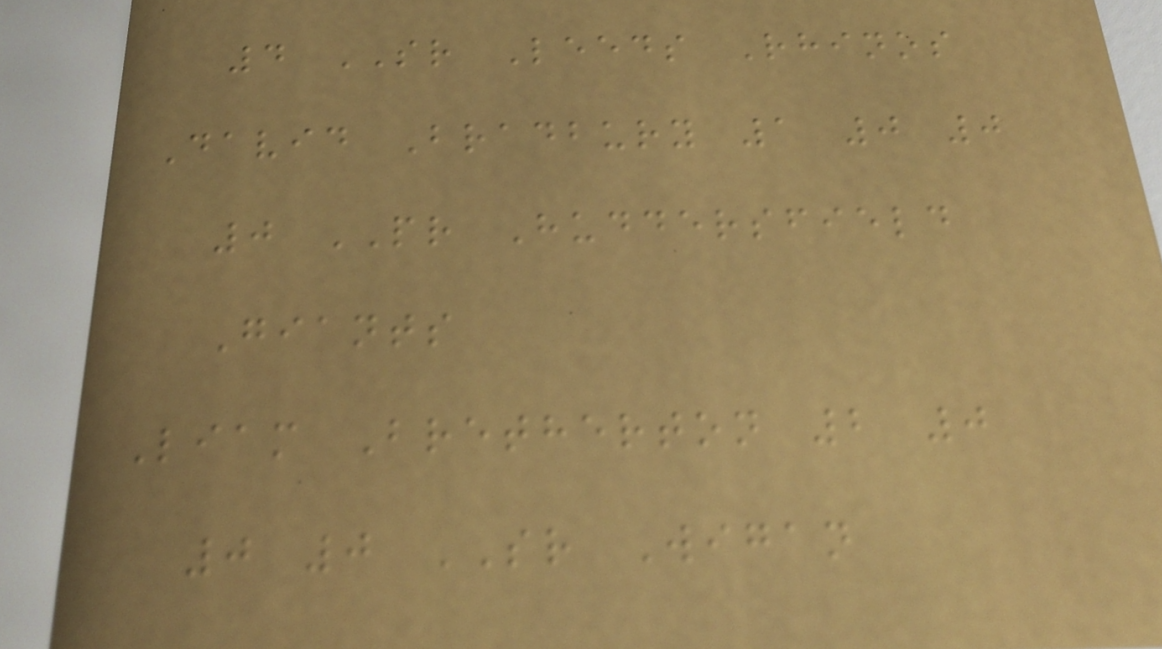4 SR Leeds Rhinos
David Bradbury 1 0 0
0 PR Huddersfield
Giants
Liam Bretherton 2 0
0 0 SR Wigan
